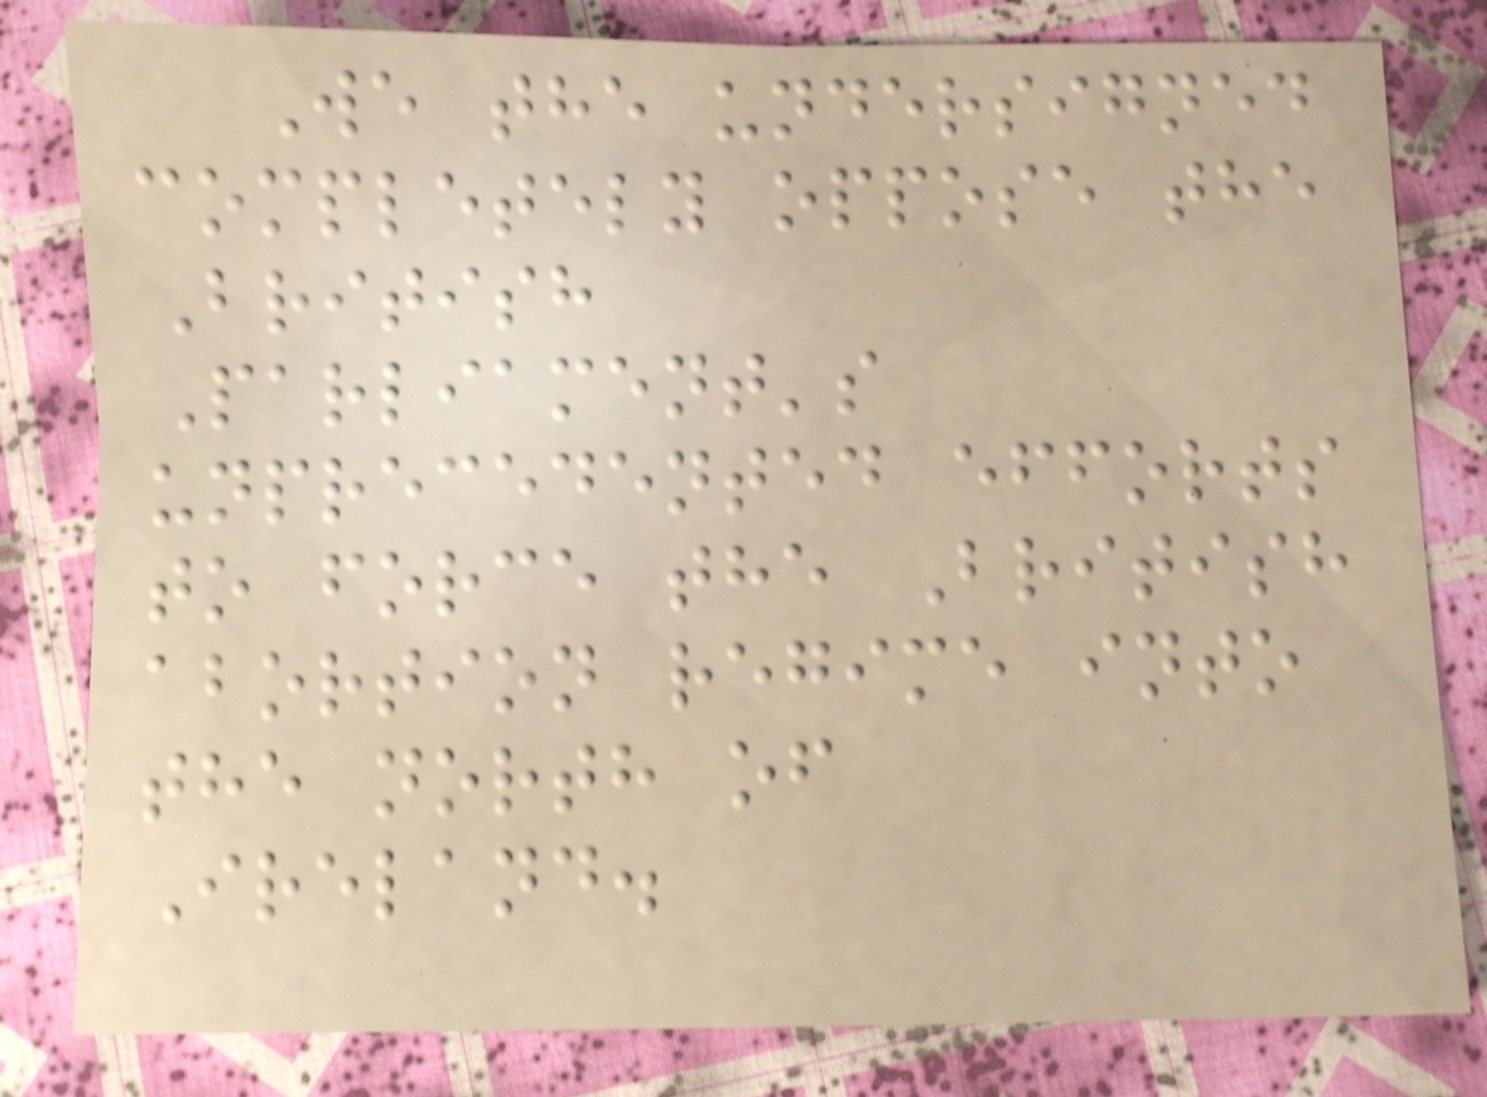We the undersigned
completely oppose the
British
Parliament's
unprecedented efforts
to force the British
abortion regime into
the north of
Ireland.
